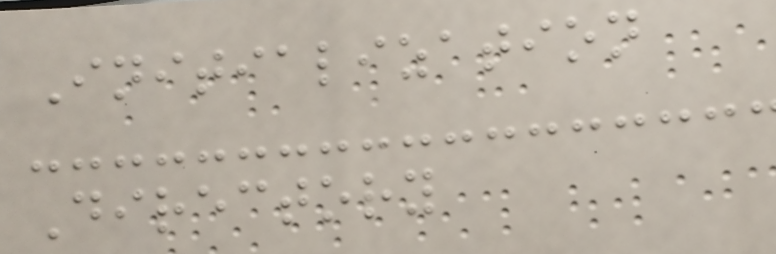Initialization
Directory
